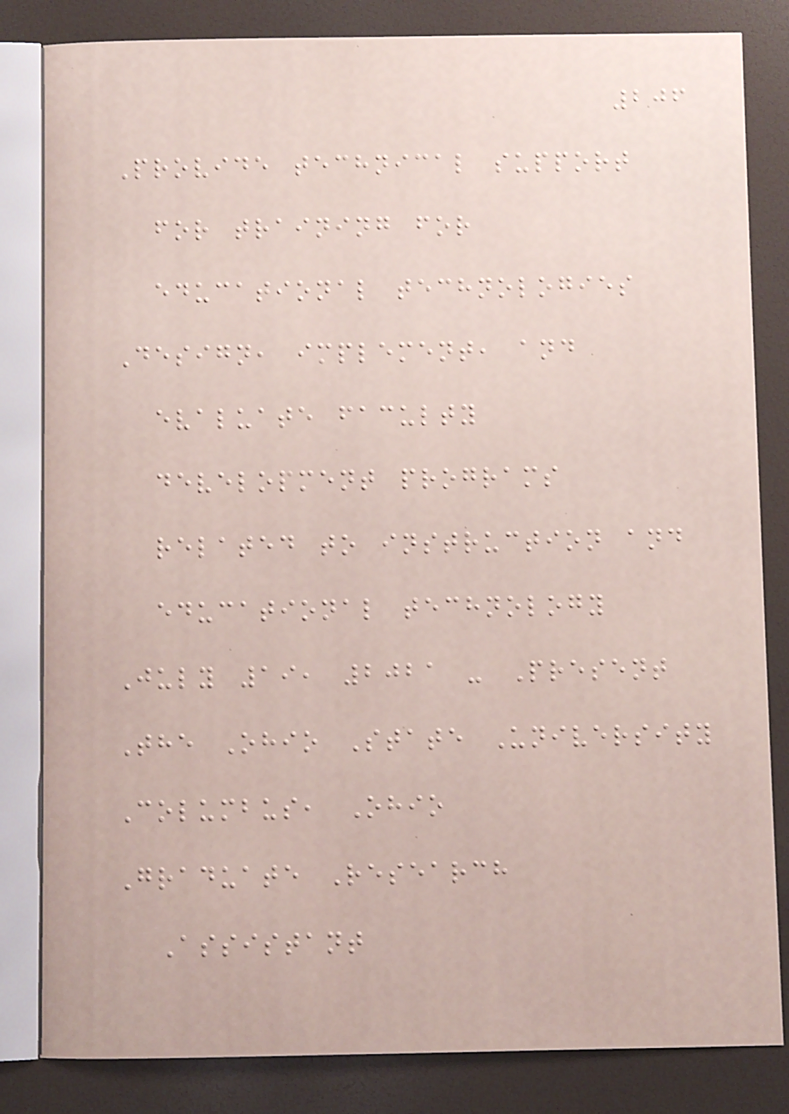206
Provide technical support
for training for
educational technologies
Design, implement, and
evaluate faculty
development programs
related to instruction and
educational technology
July 19, 2021 - Present
The Ohio State University
Columbus, Ohio
Graduate Research
Assistant
